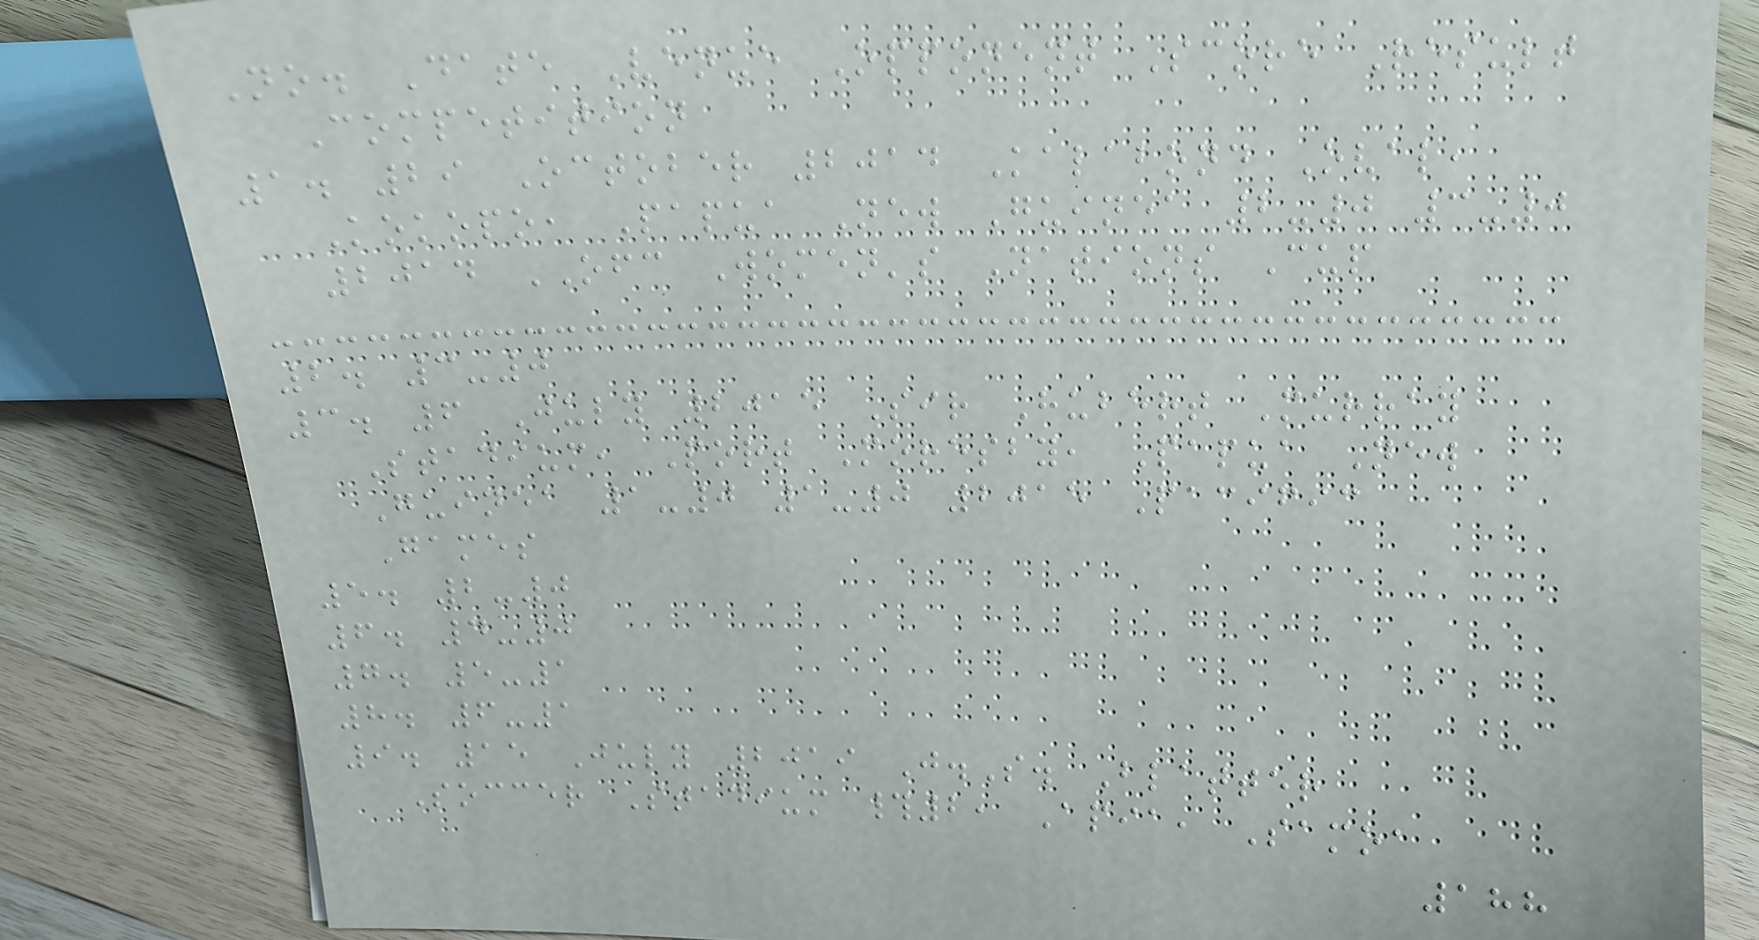No. Date Venue Opponent Score Result
Competition
1. 29 October 2014 Kalabond Oval,
Kokopo, Papua New Guinea 2-0 3-0
2014 OFC Women's Nations Cup
2. 3-0
3. 6 July 2015 Sir Hubert Murray
Stadium, Port Moresby, Papua New
Guinea 1-0 1-0 2015 Pacific
Games
5. 2-0
6. 4-0
7. 5-1
8. 6-1
9. 15 July 2019 J.S. Blatter
Soccer Stadium #2, Apia, Samoa
188
